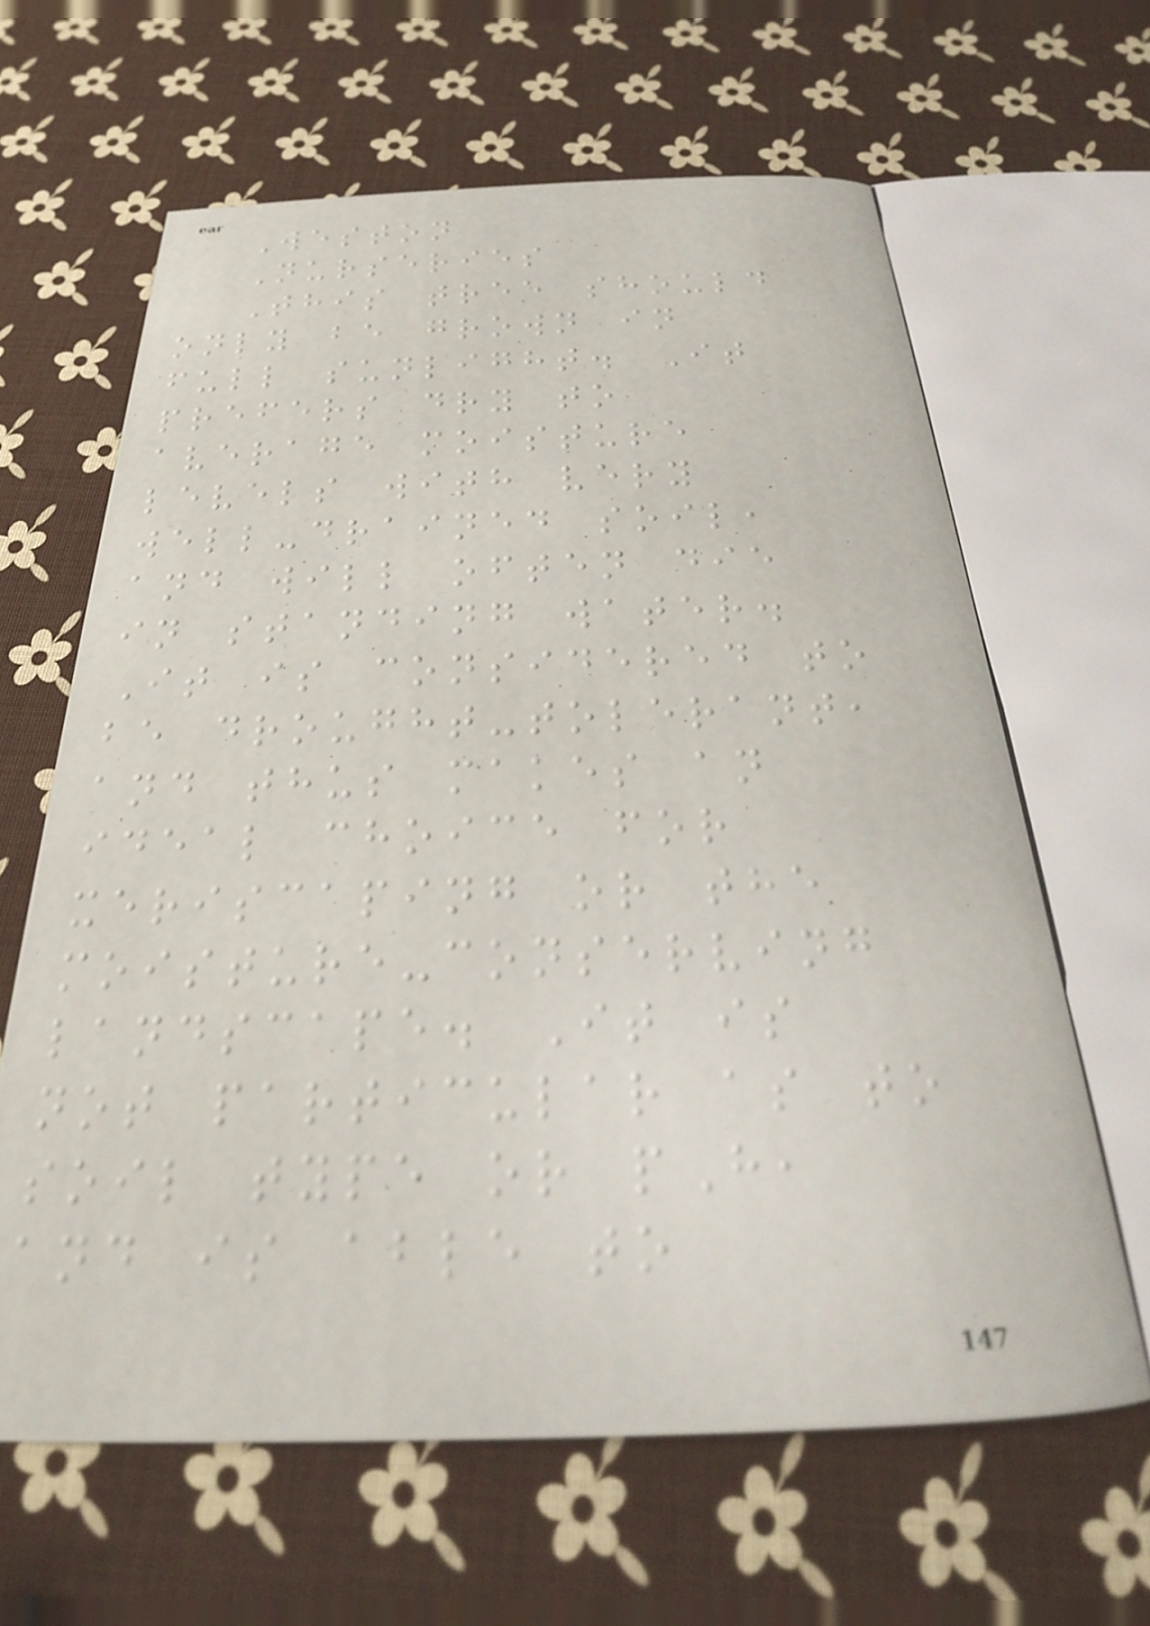Weston
Nurseries
This tree should
only be grown in
full sunlight. It
prefers dry to
average moisture
levels with very
well-drained soil,
and will often die
in standing water.
It is considered to
be drought-tolerant,
and thus makes an
ideal choice for
xeriscaping or the
moisture-conserving
landscape. It is
not particular as to
soil type or pH,
and is able to
